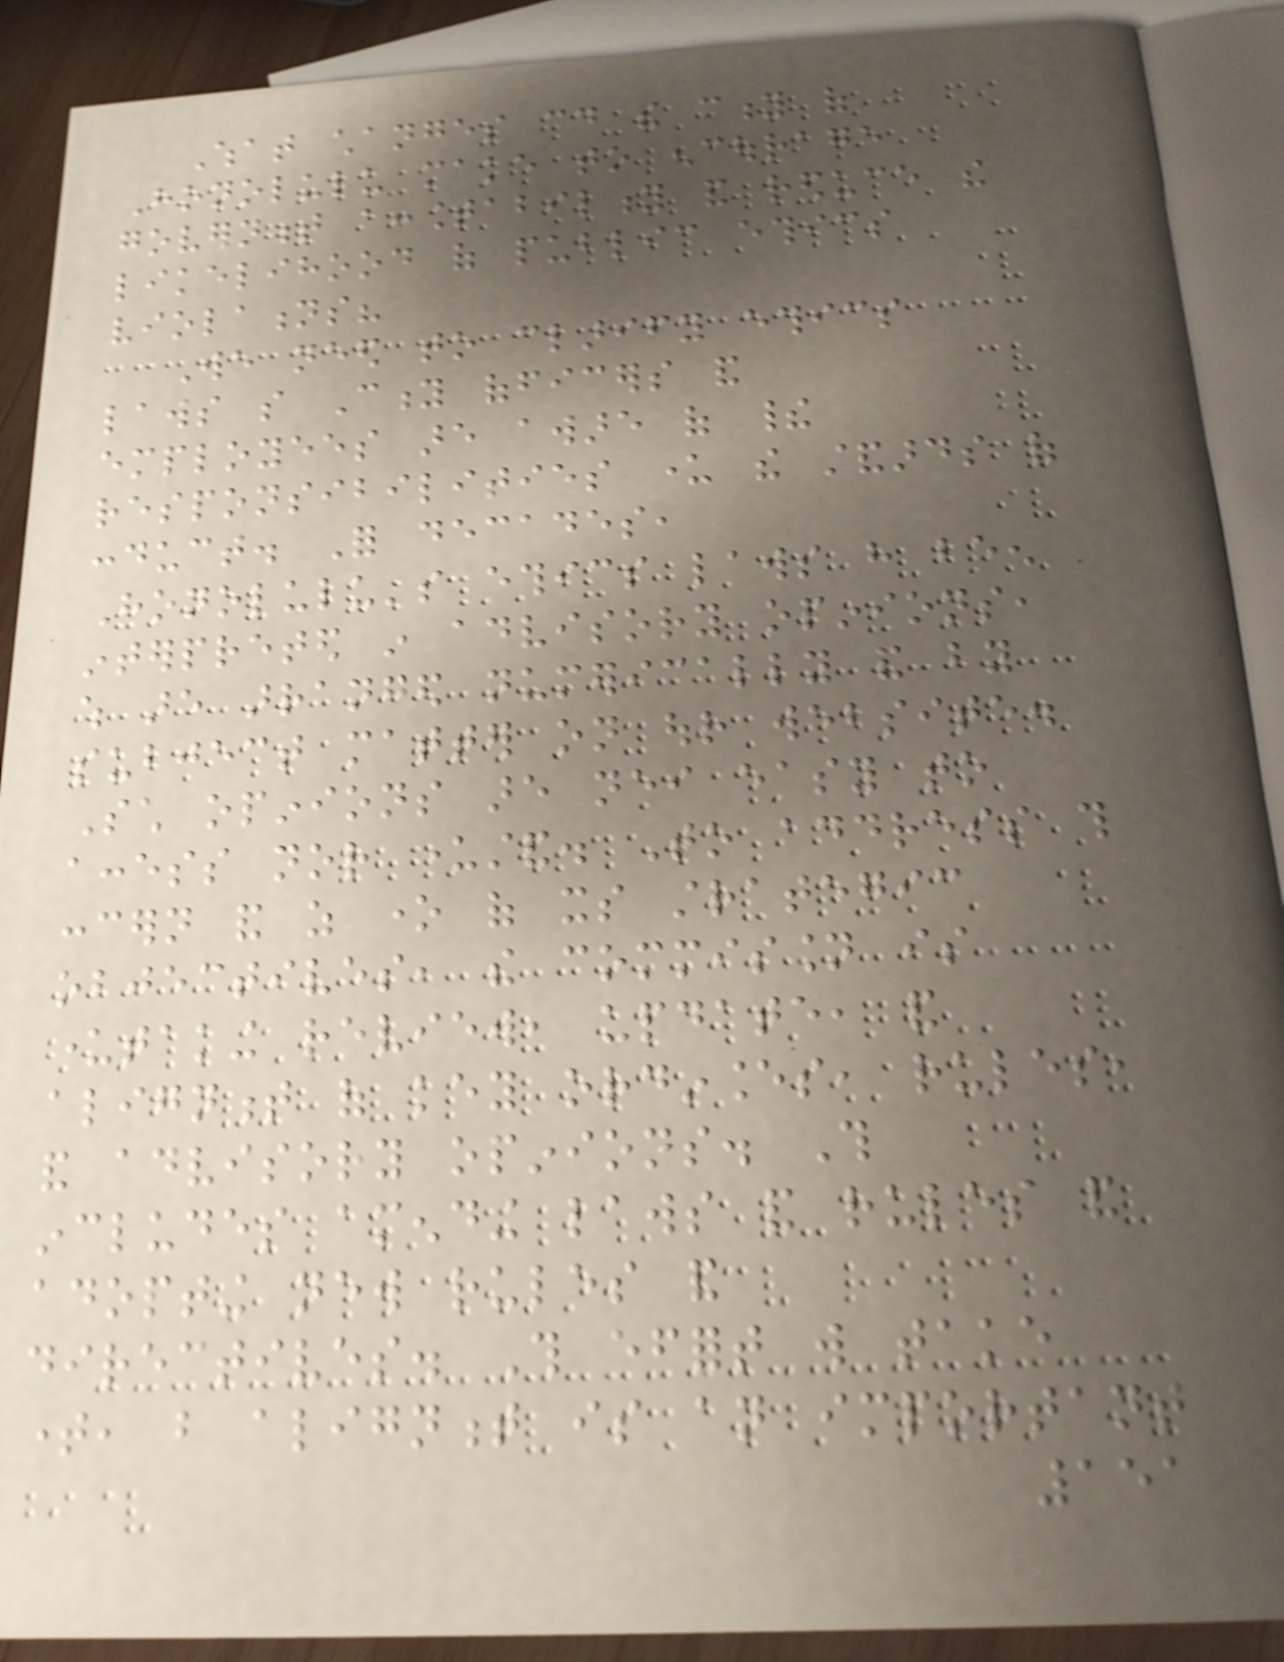What changes could the city of
Honolulu make to encourage
government accountability and reduce the
likelihood of public ethics
violations?
We need to clarify ethics
laws so City officers and
employees are aware of their
responsibilities under the standards of
conduct. For decades,
Honolulu's ethics laws have been
interpreted in advisory opinions,
which are arranged numerically and by
subject matter on our website.
Such opinions are neither easy to
access nor understand. To address this
concern and as one of its strategic
objectives, the commission is
undertaking review, update, and
alignment of key ordinances, rules,
and advisory opinions. This
includes amending laws and rules and
adopting new rules and
directives. This effort will take
time, but alignment is an important
151
